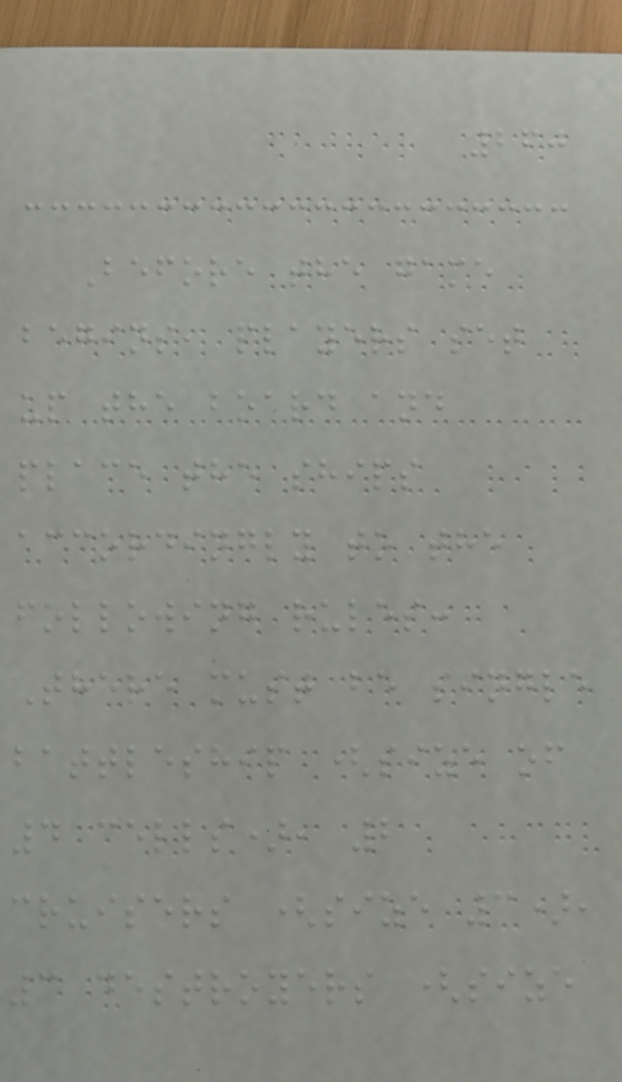260
Before the game
begins, players set
up the board and
place the ships
accordingly to the
following rules:
There must be single
battleship (size of
4 cells), 2
cruisers (size 3),
3 destroyers (size
